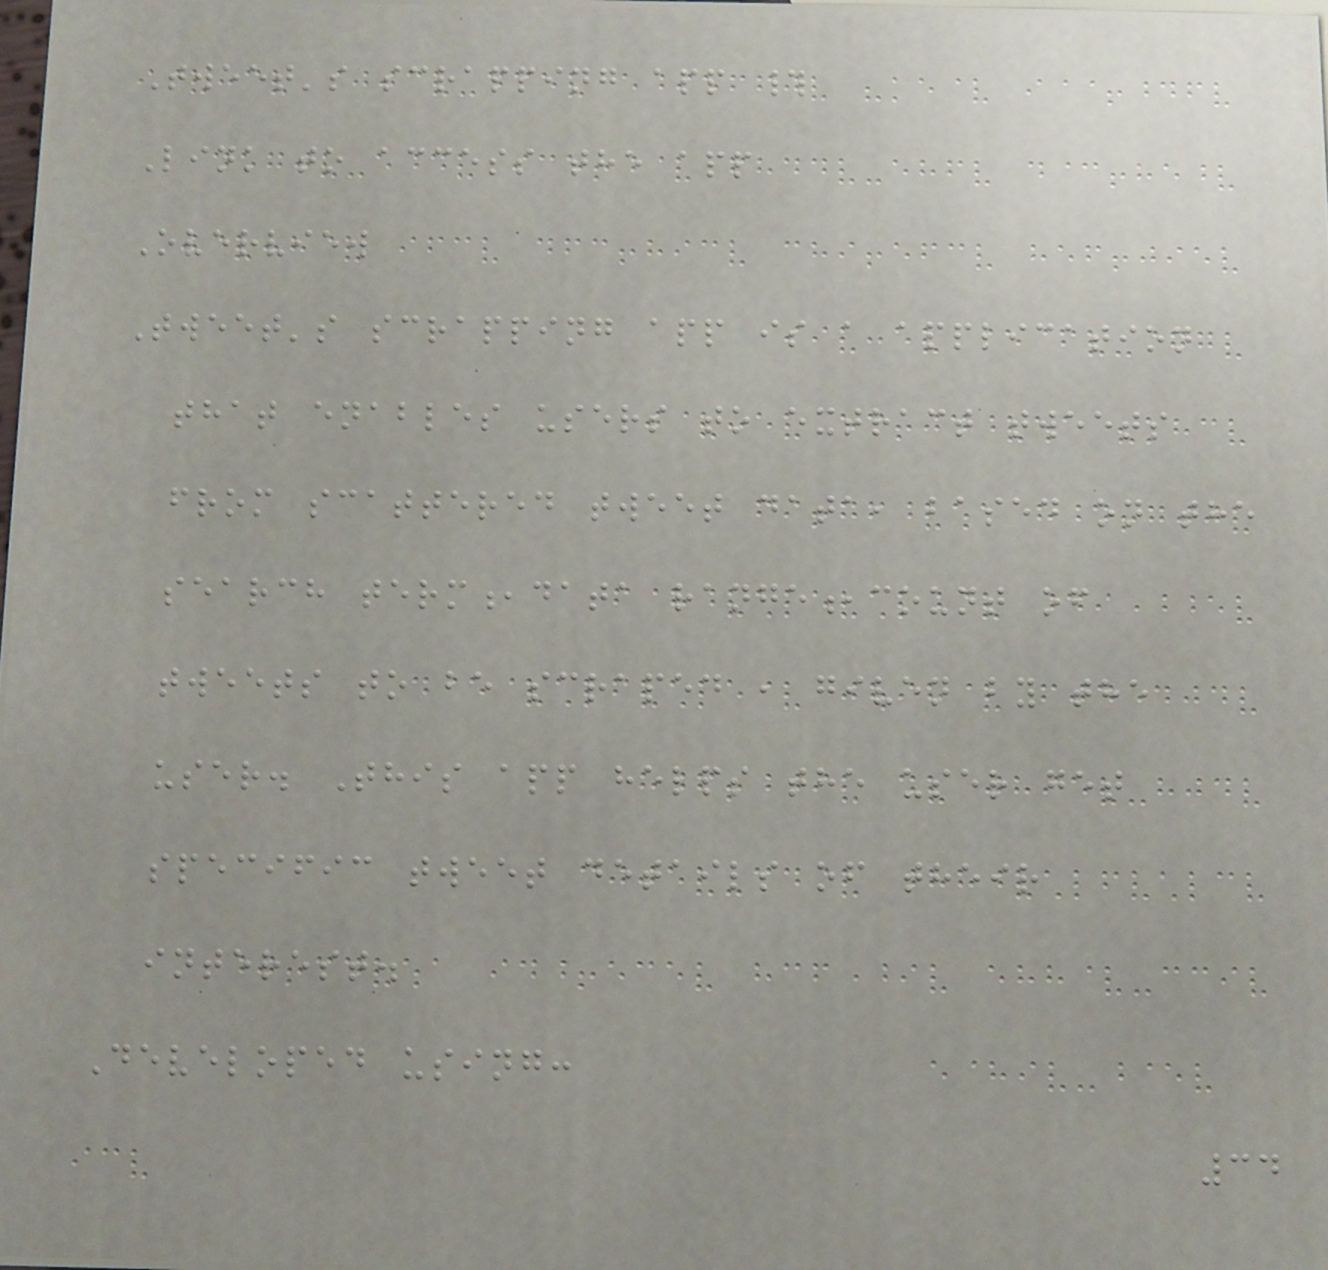Tweet's scrapping app #
Link to access the app
Overview
Tweet's scrapping app is a application
that enables users to extract tweets
from scattered tweet data, based on the
search term,data range,count of
tweets to be scraped , given by the
user. This app helps the user get
specific tweet details of their
interest.
Developed using:
34
